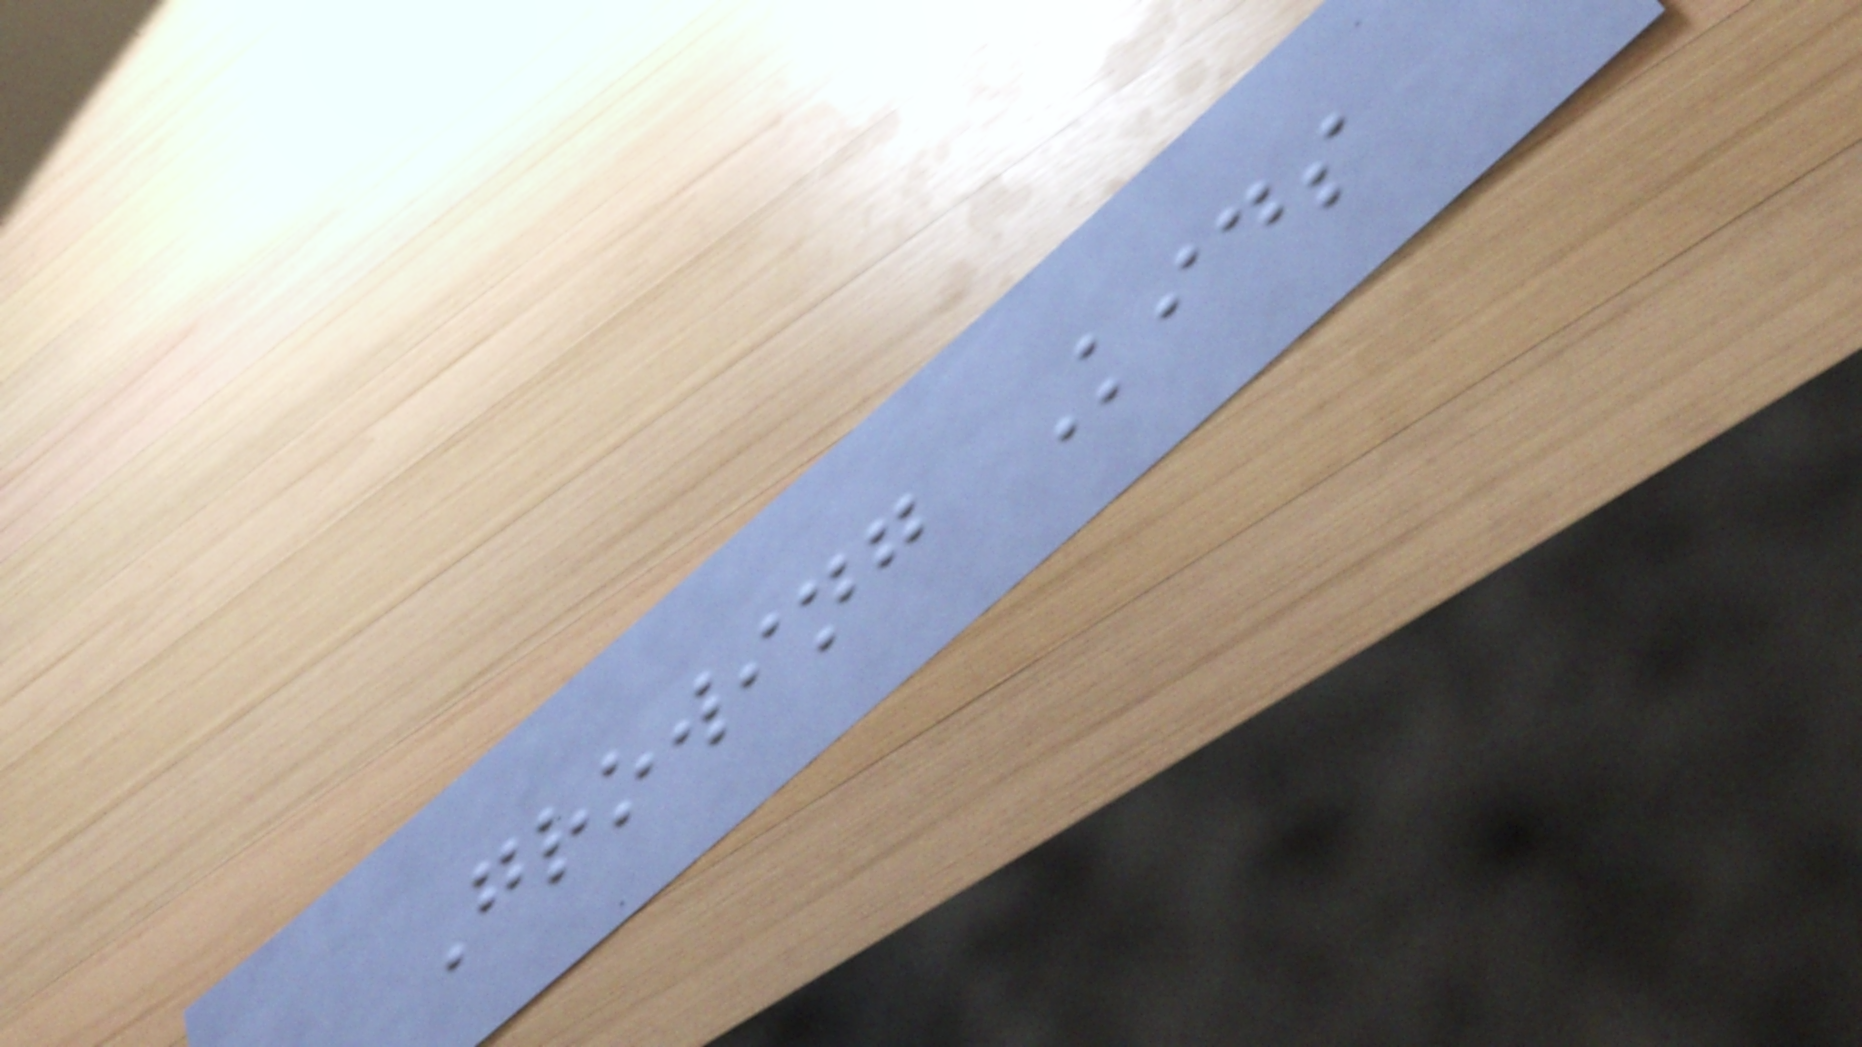Growing Kids
